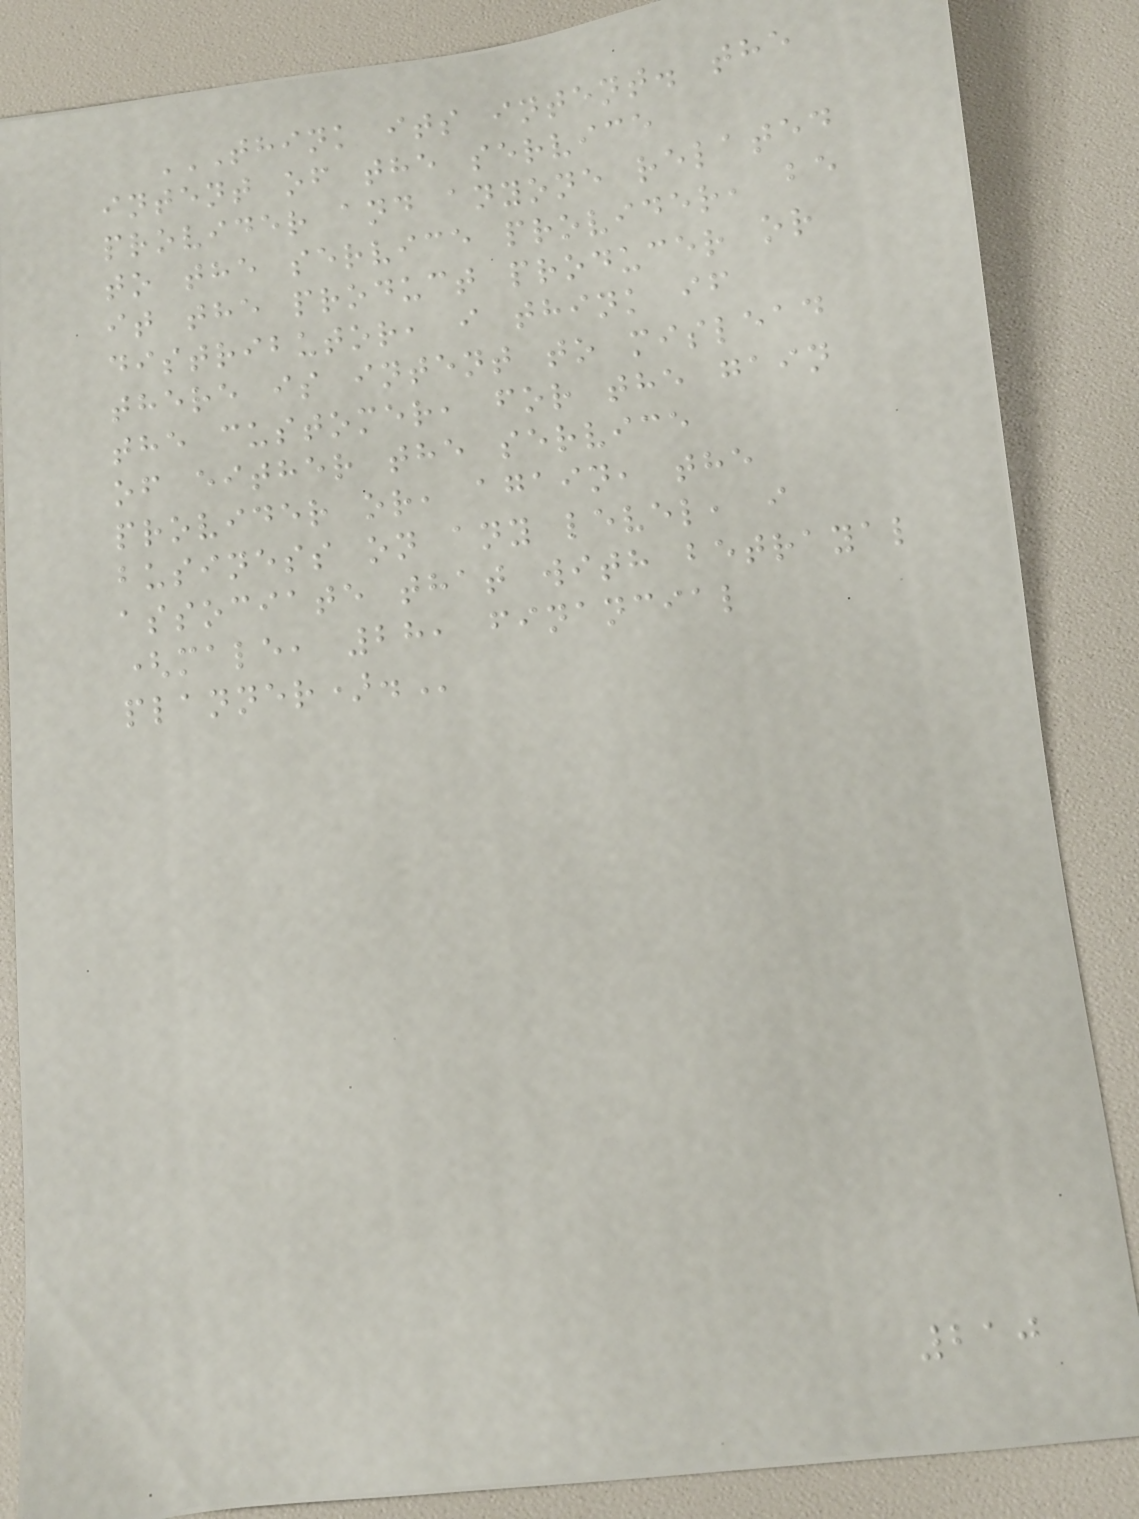THINK ITS INTENT. THE
INTENT OF THE SERVICE
PROVIDER AND ANYONE RELATED
TO THE SERVICE PROVIDER, BE
IT THE PRODUCT PRODUCER OR
DISTRIBUTOR, I THINK IF
THERE IS INTENT TO MISLEAD
THE CUSTOMER, FOR THE GAIN
OF EITHER THE SERVICE
PROVIDER OR, AGAIN, THE
BUSINESS ON ANY LEVEL, I
ASSOCIATE THAT WITH BETRAYAL
(MALE, 28, FINANCIAL
PLANNER).
210
